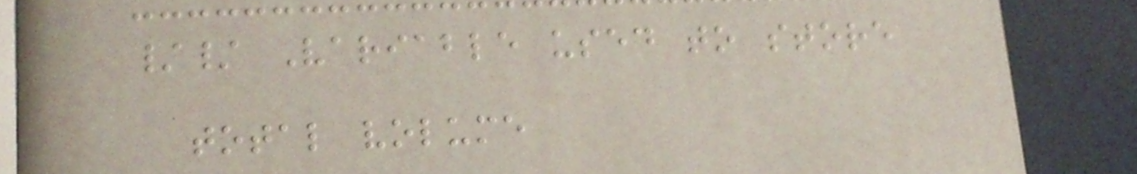// Variable used to store
total volume
